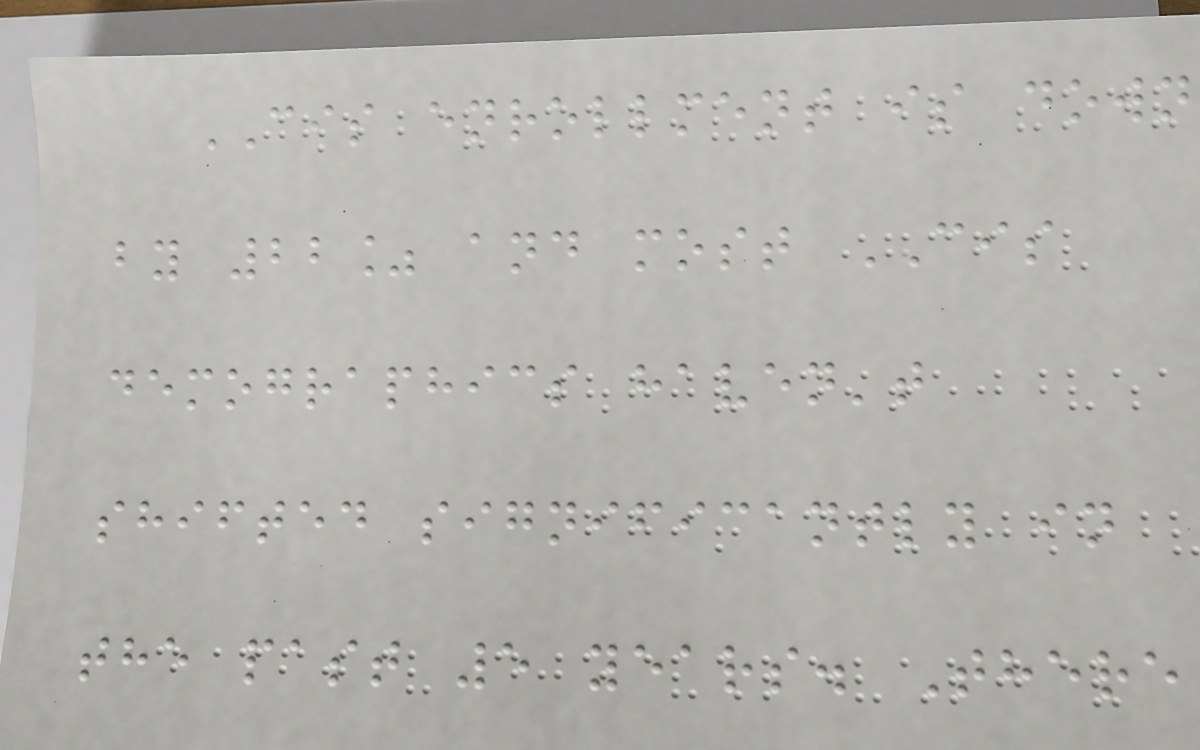CIS enrollment is down
by 22% and most CIS
demographics haven't
shifted significantly in
the past 5 years. There
